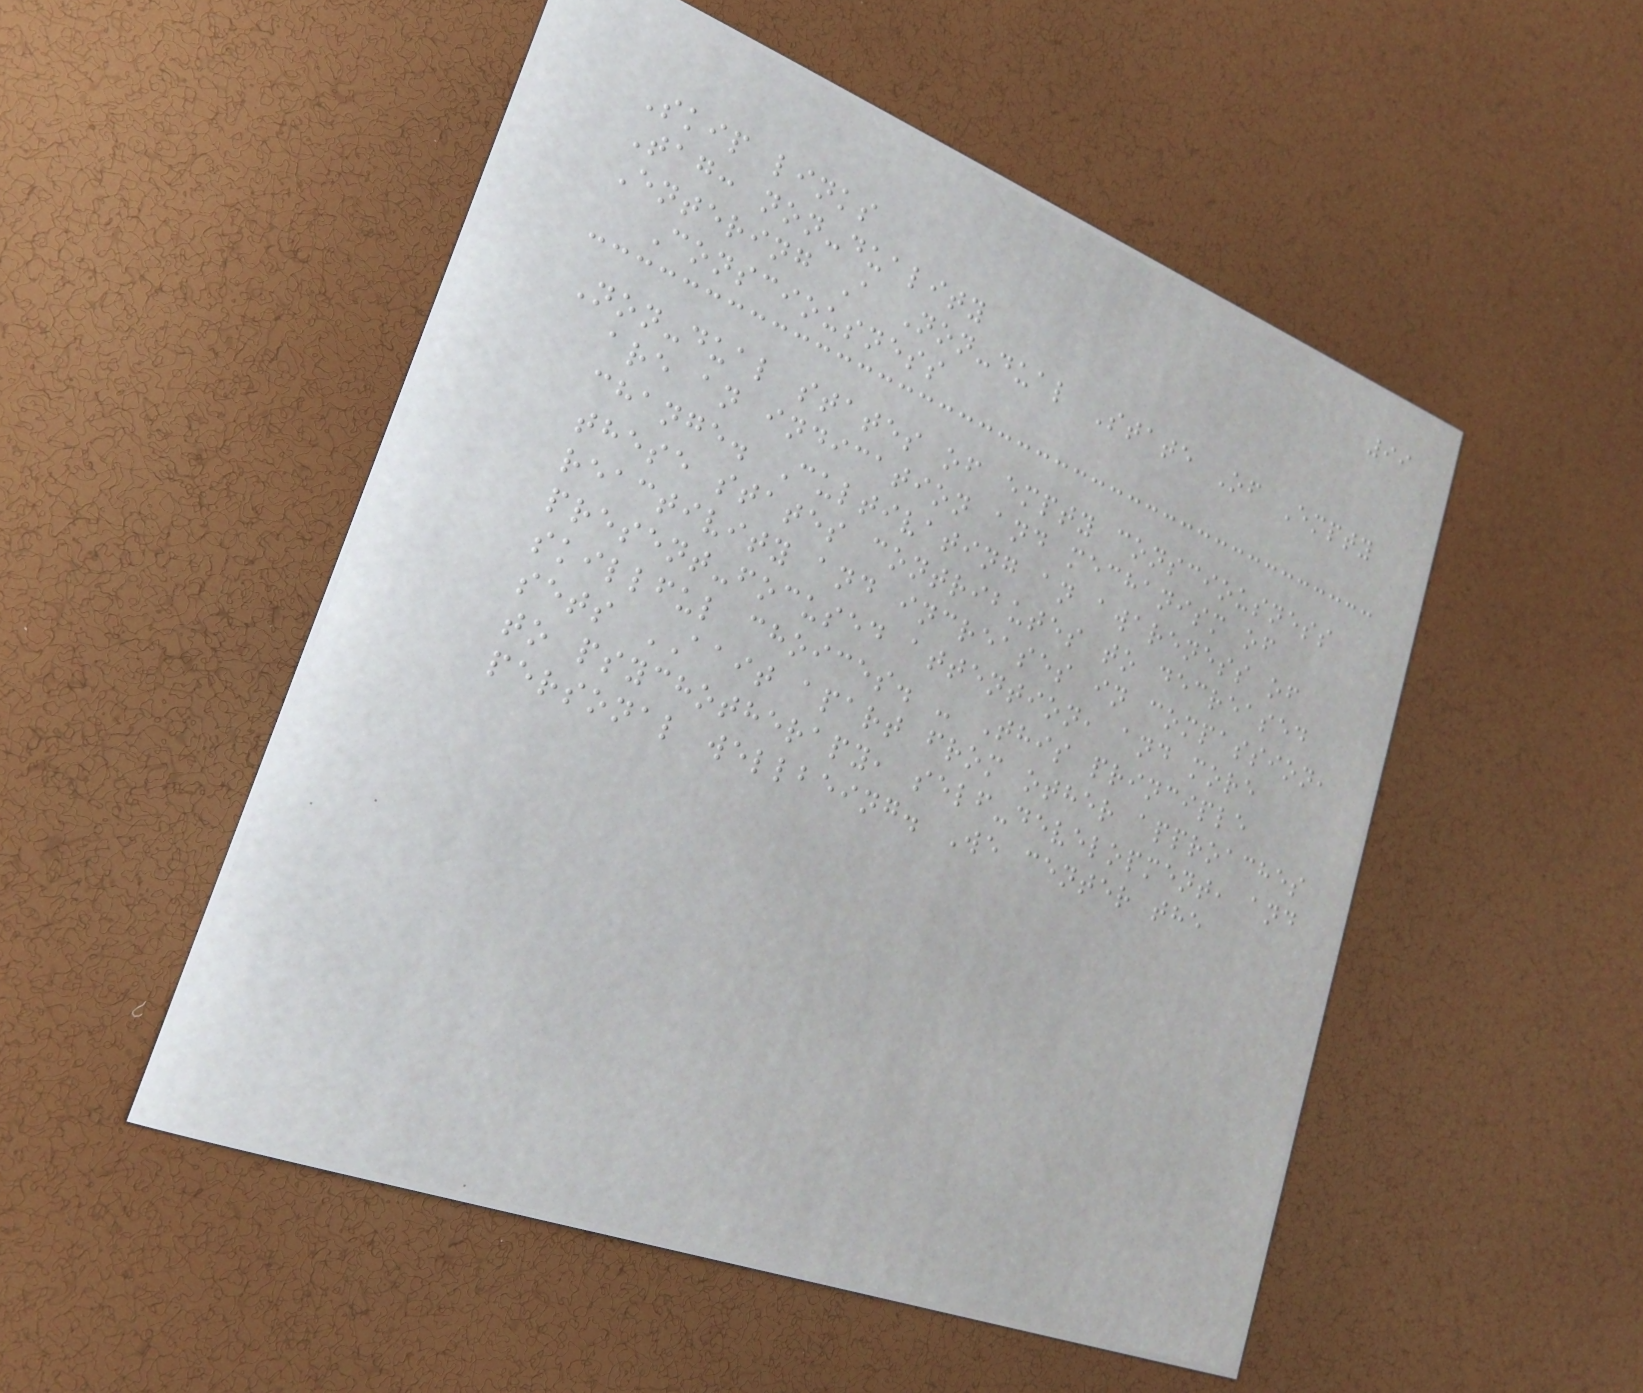99
Skip links
Tag: non-duality
Entering A Non-dual State Of Empty
Consciousness
Non-dual states of empty consciousness
are an indication and mechanism of
change. Cultivating an awareness of
these states contributes to decreased
reactivity and increases in compassion,
present-focused attention, and more
skillful choices. - This principle
sets AAIT apart from other approaches
to psychotherapy, self-development, and
personal wellbeing. We center the
